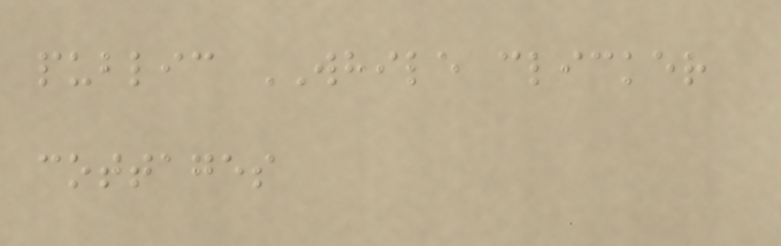public WHILE clicker
cottages
